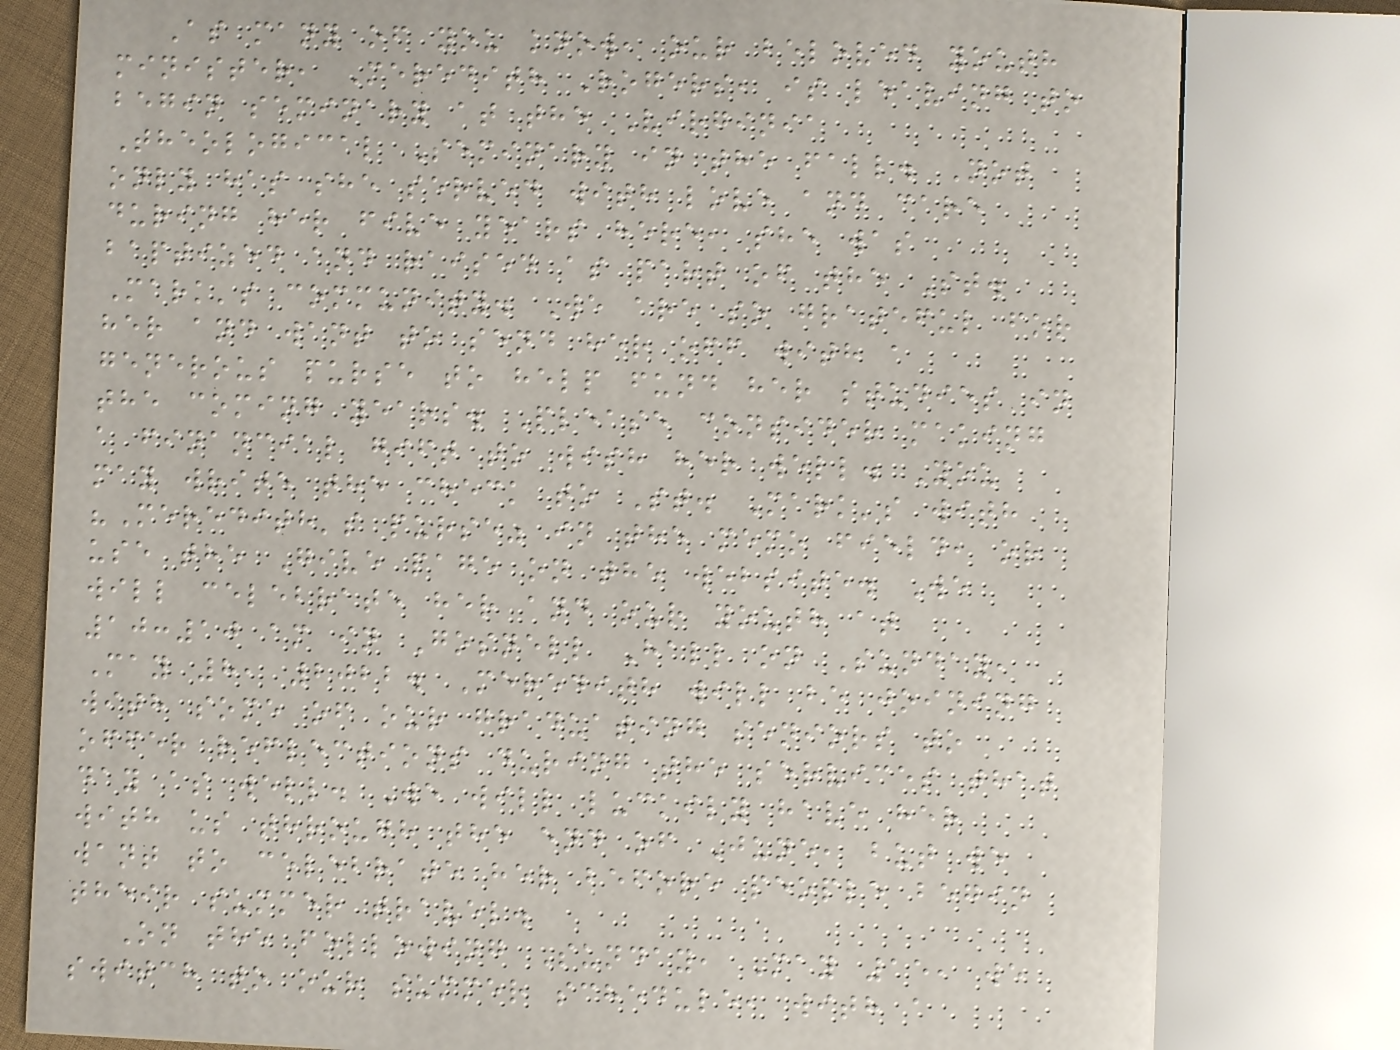As many of you know, our beloved youth
minister, Meredith Rogers, is leaving to
begin seminary at the Virginia
Theological Seminary in the fall. Not
only has she served with love and care
during her five years here, she was
baptized and raised as part of the St.
Mark's community. We are so grateful for
her and want to send her off with a
generous purse to help fund her studies in
the coming years. Please consider making
a financial gift to wish her well. You
may write the check to St. Mark's with
"Meredith's purse" in the memo field, or
use the Give page on the website. We
will celebrate her and our youth at
10:10 am in Gosnell Hall on Sunday,
May 8, 2022. Meredith will be joining
with some of our graduating seniors to
offer reflections during the services that
day as well. We will luckily have her
with us through the end of June, but we
want to celebrate her before people begin
their summer travel.
On the following Sunday, May 15, we
switch to our summer schedule, with a
